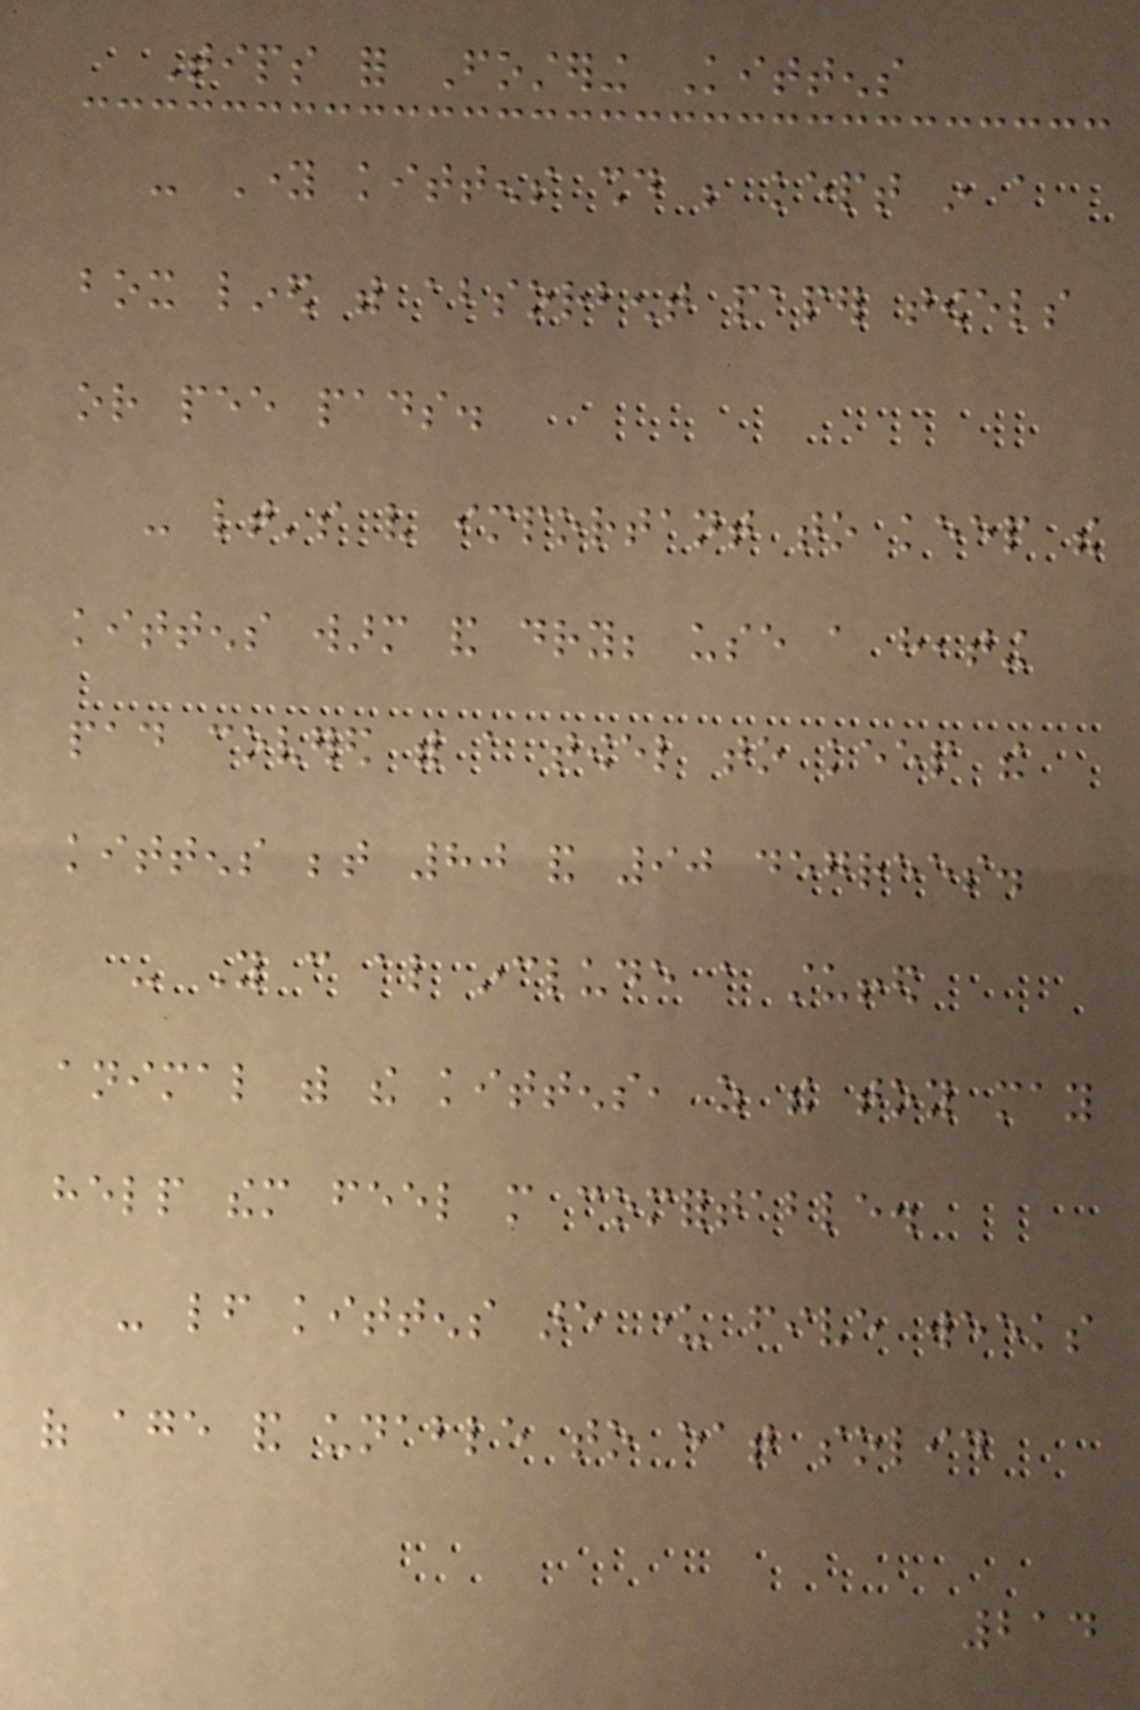Tips for Fostering Kittens
- Young kittens should be kept in a
box lined with absorbent paper towels
or pee pads.
- lt's very important to keep the
kittens warm and dry; use a heating
pad covered with a towel to keep the
kittens between 80 and 90 degrees.
- You can also include a stuffed
animal with the kittens, as the toy may
help them feel more comfortable.
- lf kittens are under five weeks
of age and unable to eat solid
214
